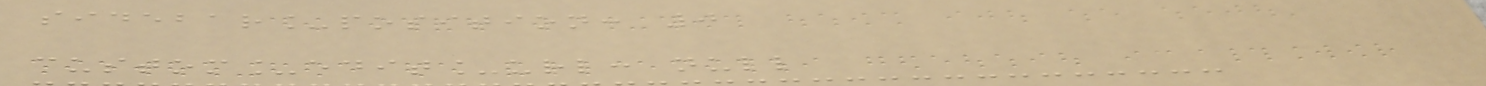sidebar_position: 0
custom_edit_url: null
